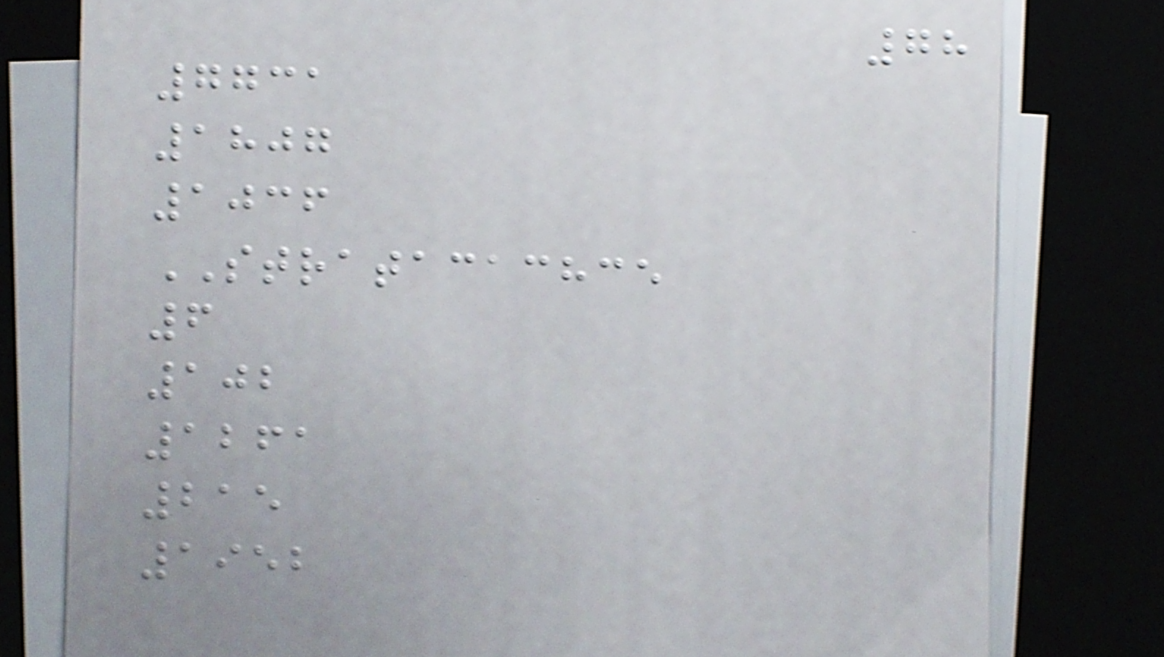78
7731
1807
1036
STRATACACHCE
6
102
1261
215
1952
